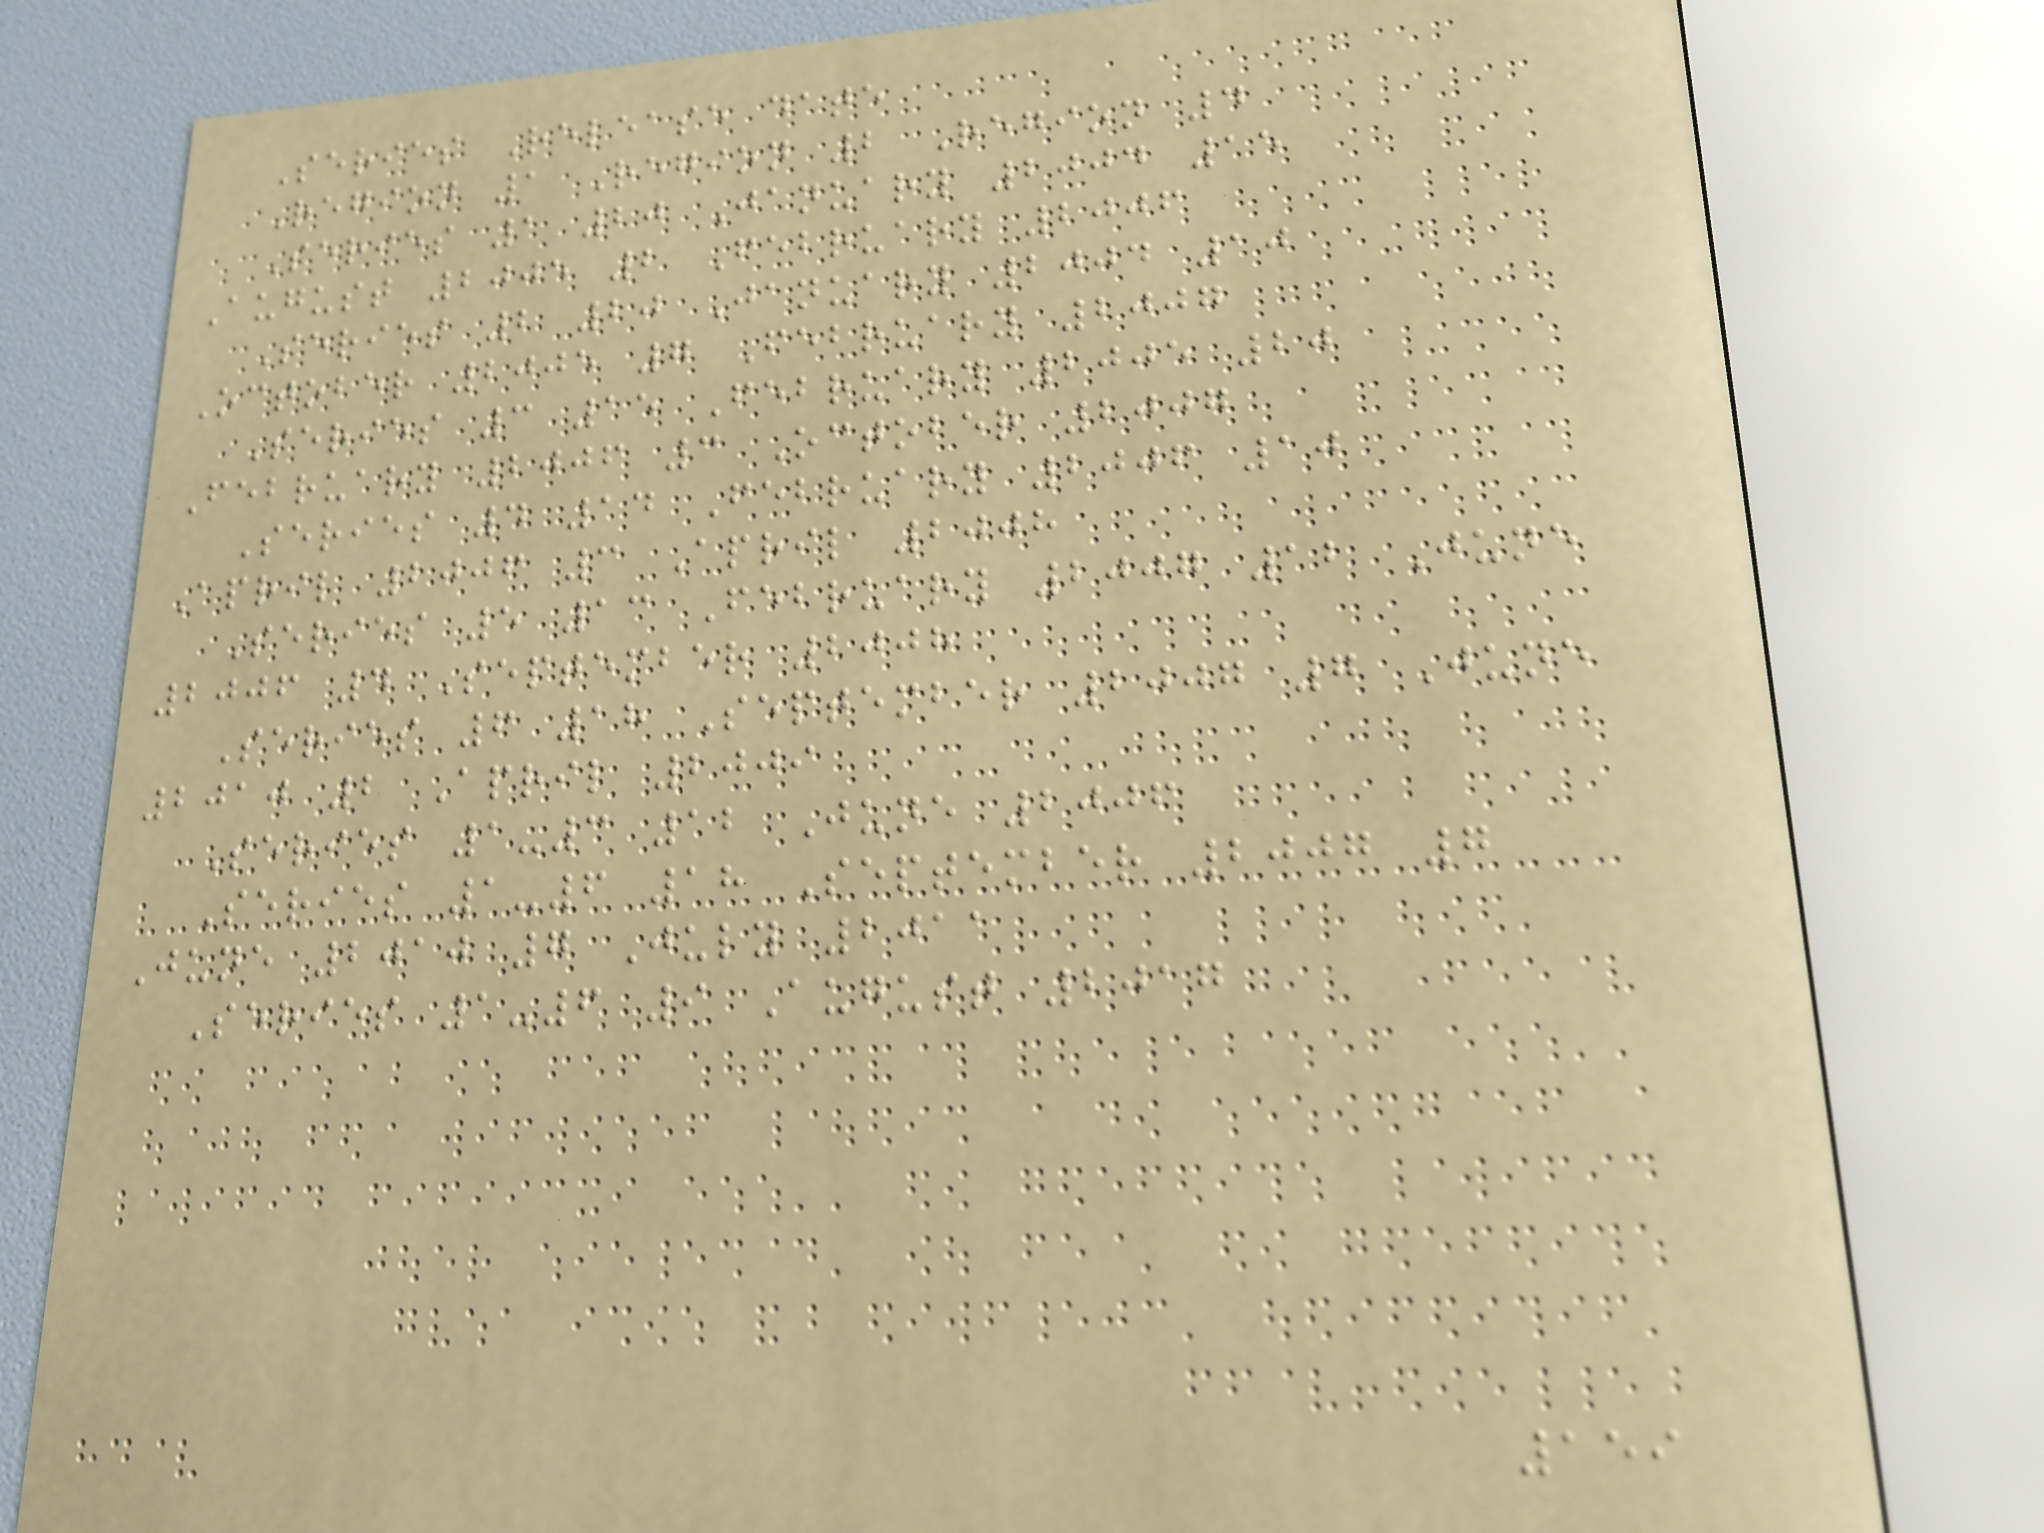Series Release date
Region 1 Region 2 Region 4
Series 1 20 January 2004 15
August 2005 2 February 2006
Series 2 20 January 2004 10
October 2005 7 February 2007
Series 3 15 February 2005 20
February 2006 3 October 2007
Series 4 14 February 2006 10
April 2006 3 April 2008
Series 5 13 February 2007 12 June
2006 4 September 2008
Series 6 18 September 2007 7 June
2010 2 April 2009
Series 1-3 12 June 2006
Series 1-6 18 September 2007 7
June 2010 7 July 2011
Series 1-6 9 August 2017
159
